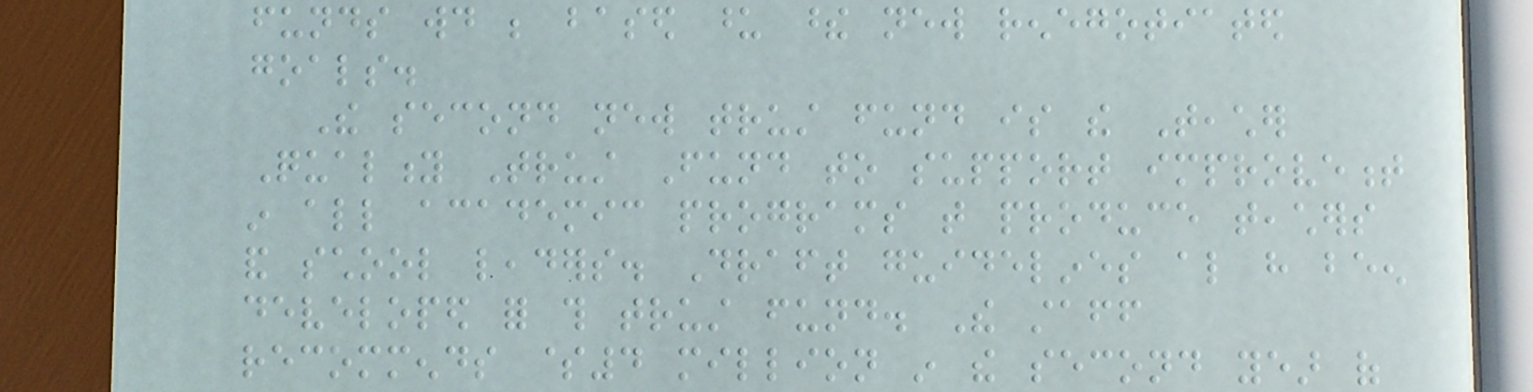funds would be based upon these new renegotiated
goals.
The second new trust fund is the Teacher
Quality Trust Fund to support improvement
in all academic programs that produce teachers
and school leaders. Draft guidelines also have been
developed for this trust fund. The staff
recommends $4 million in the second year of
